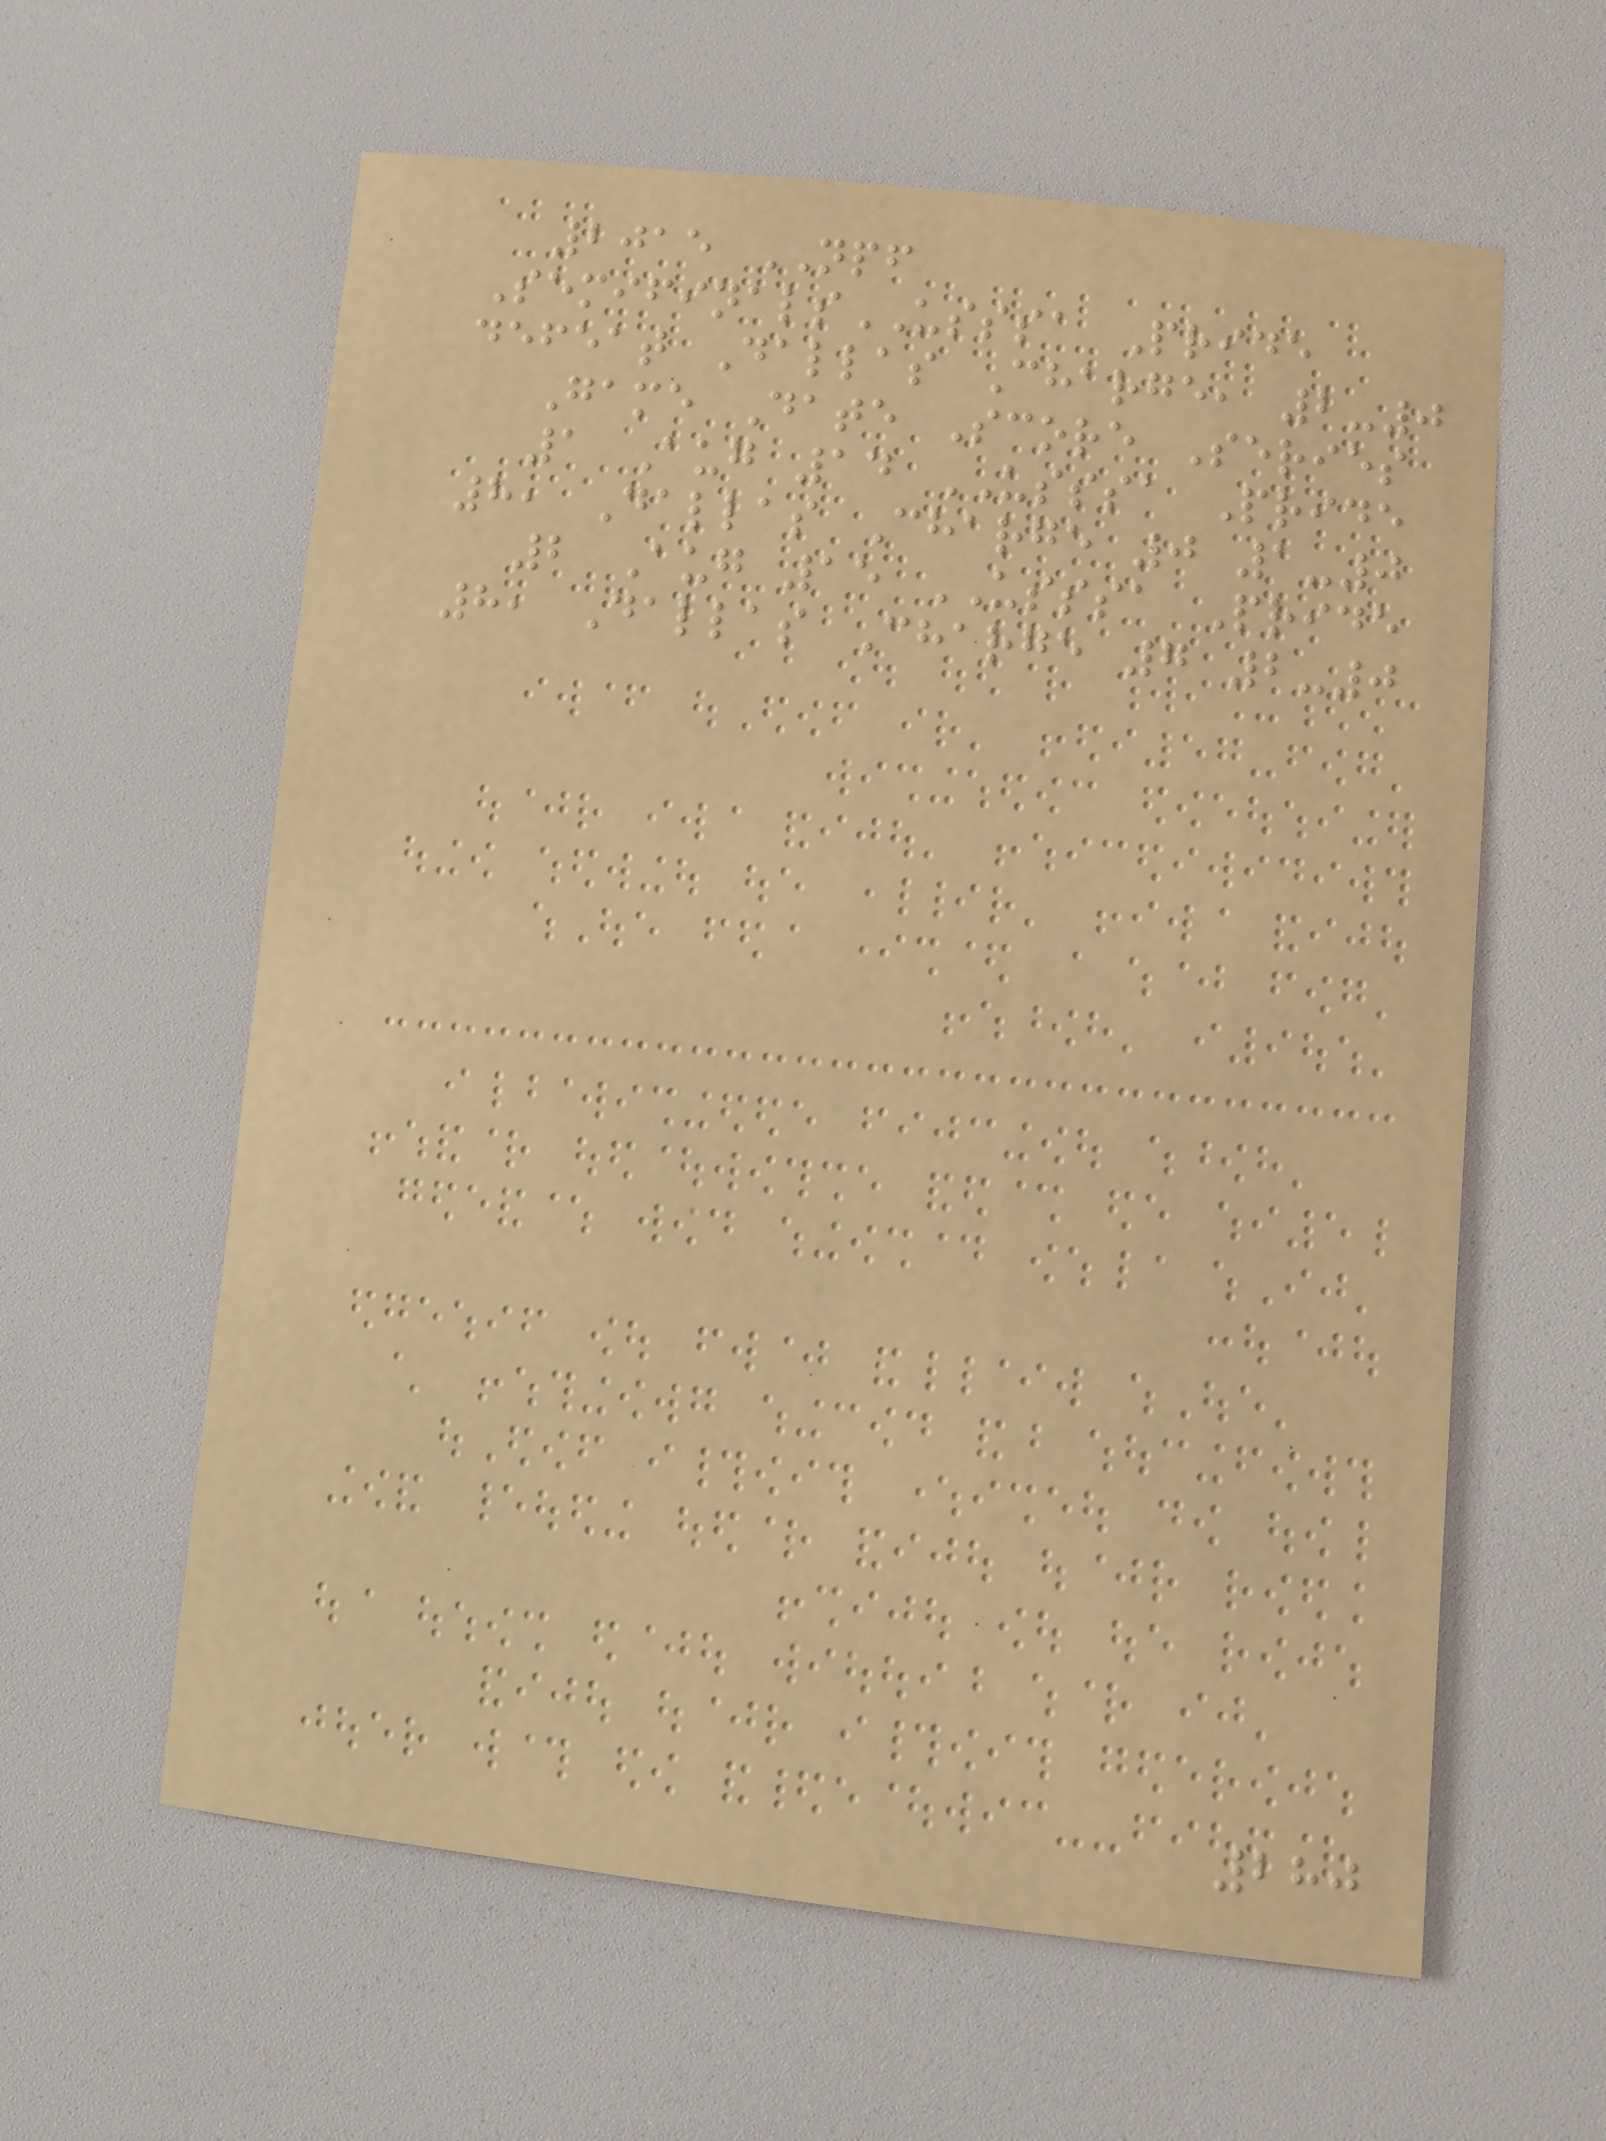2015 NPF
SemifinalsUSSSA Pride
defeat Dallas Charge, 2-0
Game Date Score Series
1 Aug 14 USSSA Pride
8, Dallas Charge 0 1-0
2 Aug 15 USSSA Pride
8, Dallas Charge 7 2-0
280
